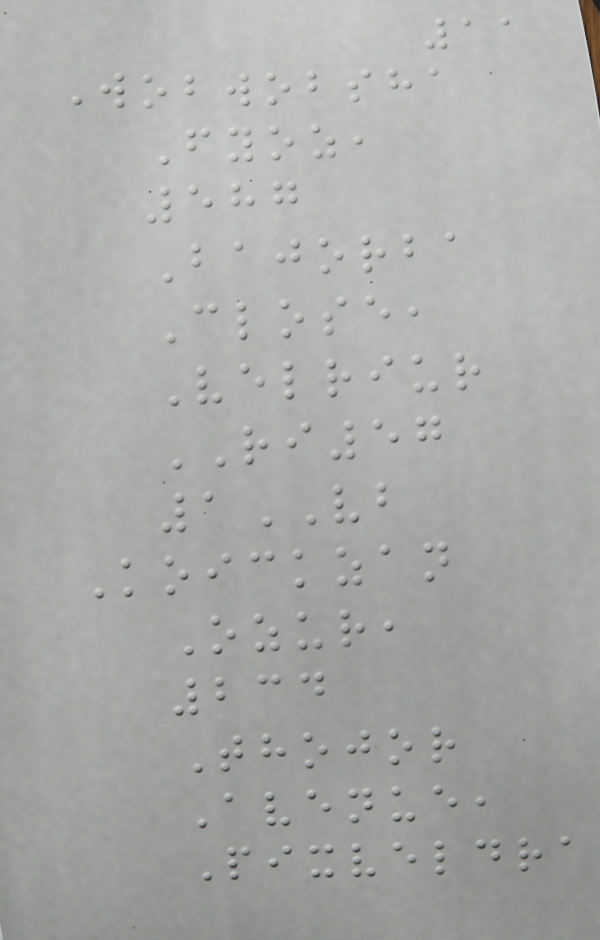11
Wobwobsha
Fyoz,
587
Bajorba
Close,
Velriur
RI57
1VB
Koickzan
Ozur,
234
Thojor
Avenue,
Pixveldra
